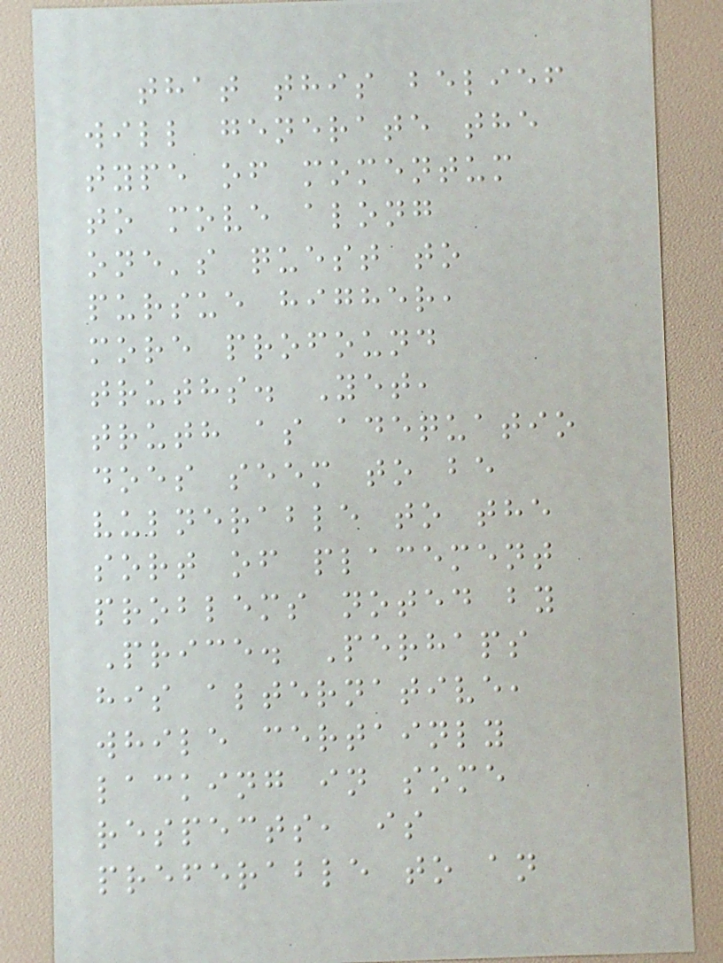that this belief
will generate the
type of momentum
to move along
one's quest to
pursue higher,
more profound
truths. Yet,
truth as adequatio
does seem to be
vulnerable to the
sort of placement
problems noted by
Price. Perhaps
his alternative,
while certainly
lacking in some
respects, is
preferable to an
